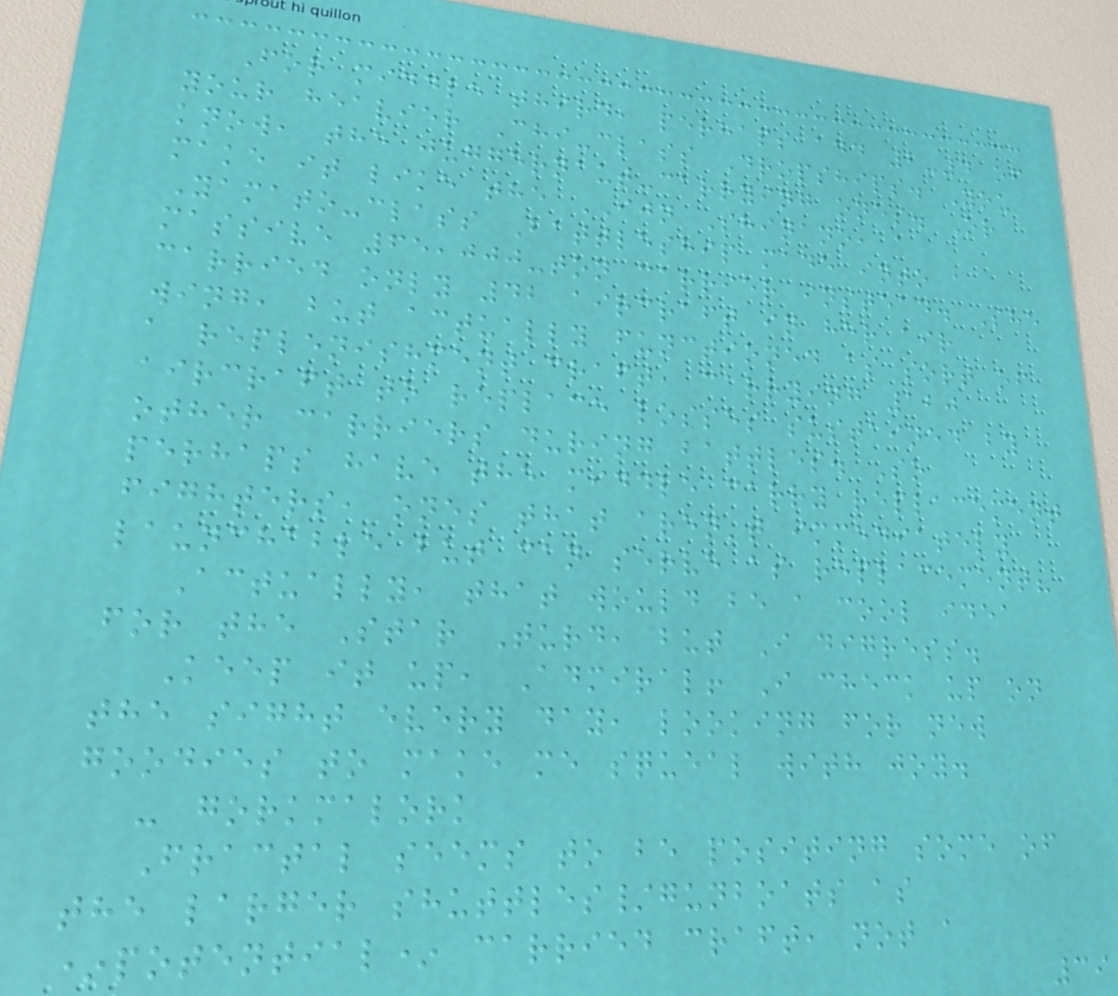For middle third, perhaps add 2-4 of
your heavier Chi-class Dropships. You
know, the juggernaut-carrying ones. Or
make it like the IJN Shinano, a
Yamato-class Battleship made into a
massive 65,000-ton carrier instead. She
carried only 42 aircraft in her air
wing, but actually functioned as sort of
a replenishment craft, carrying 120
aircraft to replace losses sustained by
other carriers during battles. So
perhaps have the middle carry replacement
fighters, ones that aren't immediately
launchable but can serve as replacement?
Actually, that would be a cool idea
for the Star Turd, but I digress.
Keep it up, Admiral! I check up on
the sight every day, looking for new
goodies to make me squeal with joy.
- gorkmalork
Fractal seems to be positing some of
the larger shuttles/gunboats as
*potential* carried craft, not a
39
